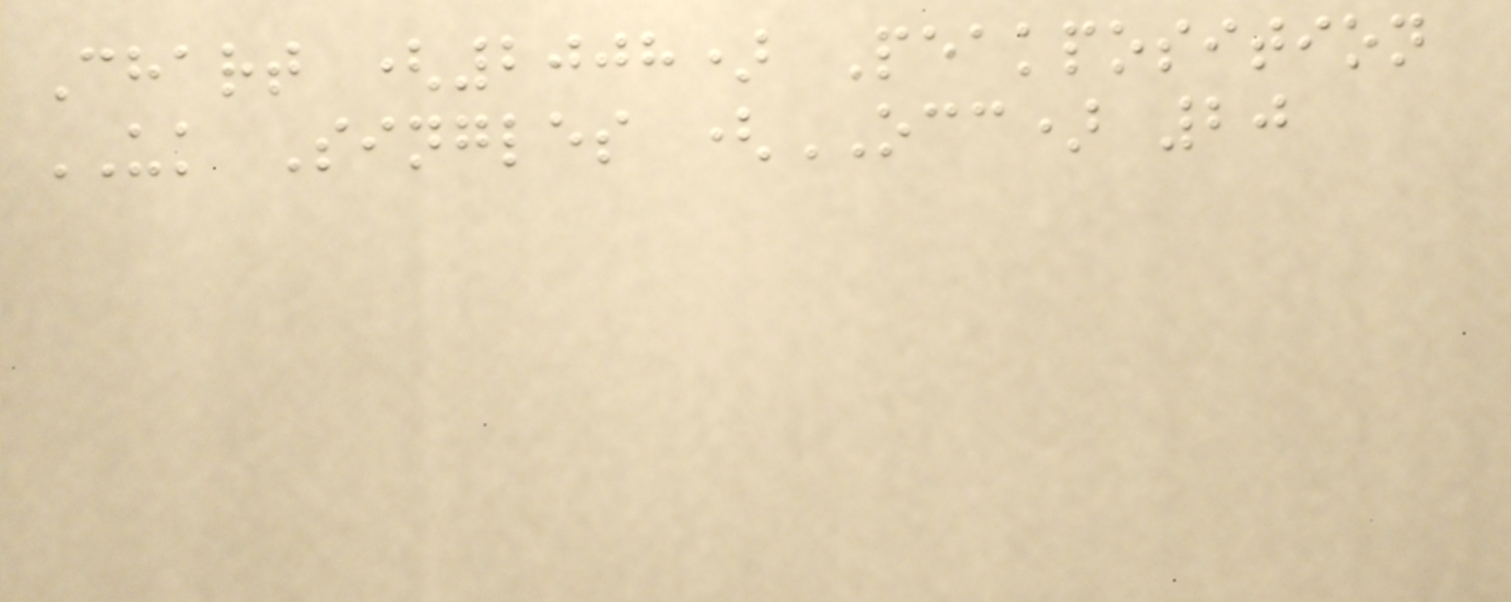Chart (2008) Peakposition
UK Singles (OCC) 20
